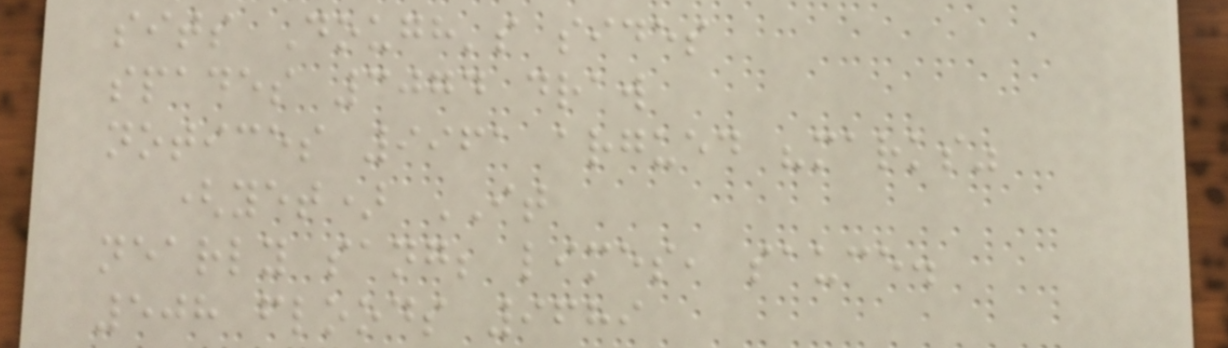sits Dough's sides
spades 3074 draw
notices 9961 argued "marks"
(yet) IT
nearly sang; limes, sauce.
508 floods 9689
